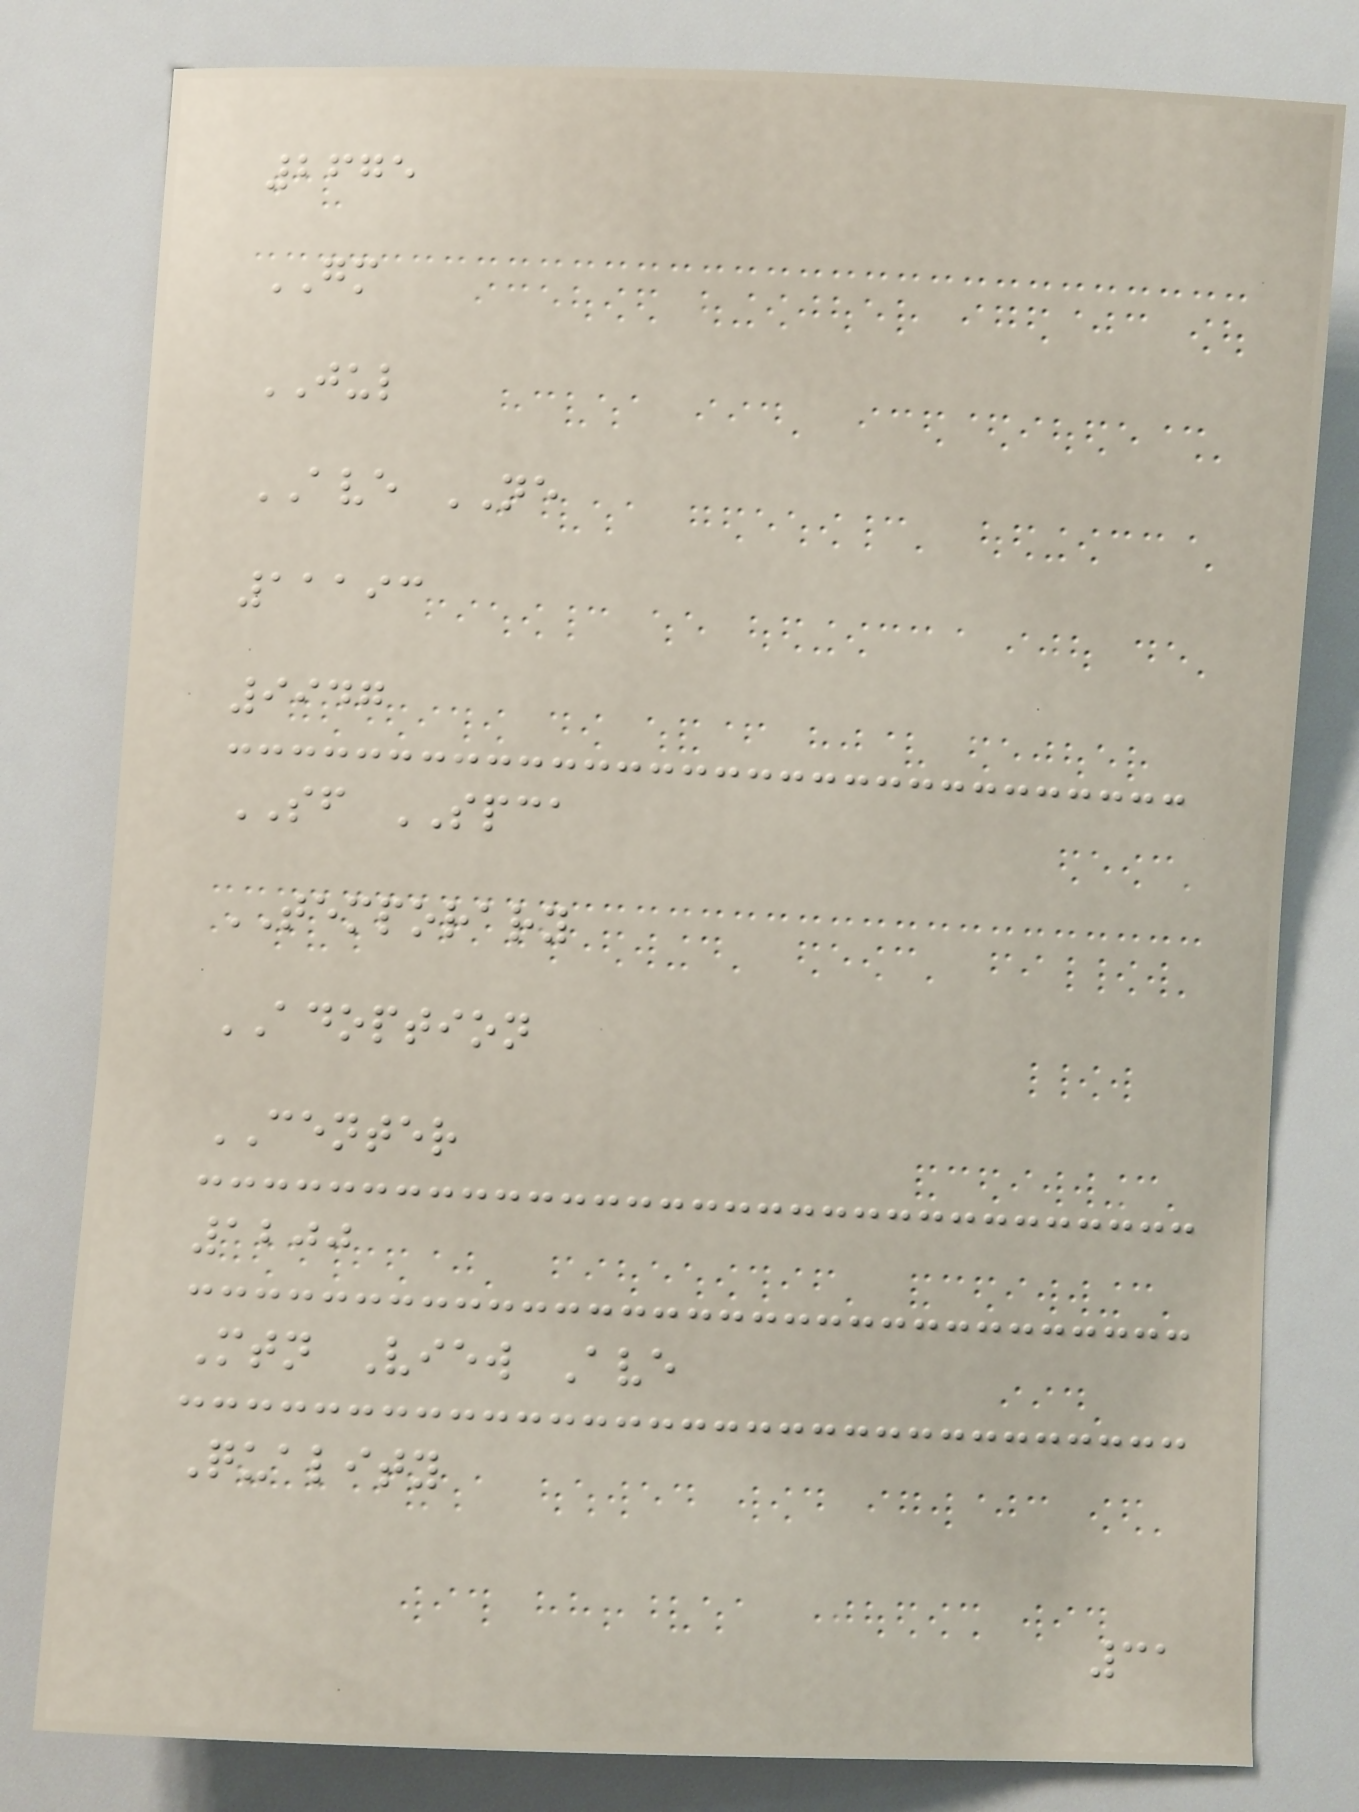2675
GM
JUL
AVE NE
11193
9947
SF SPCA
TEMPORARY
ADOPTION
CENTER
1200
Mtn View Ave
Quality
31
